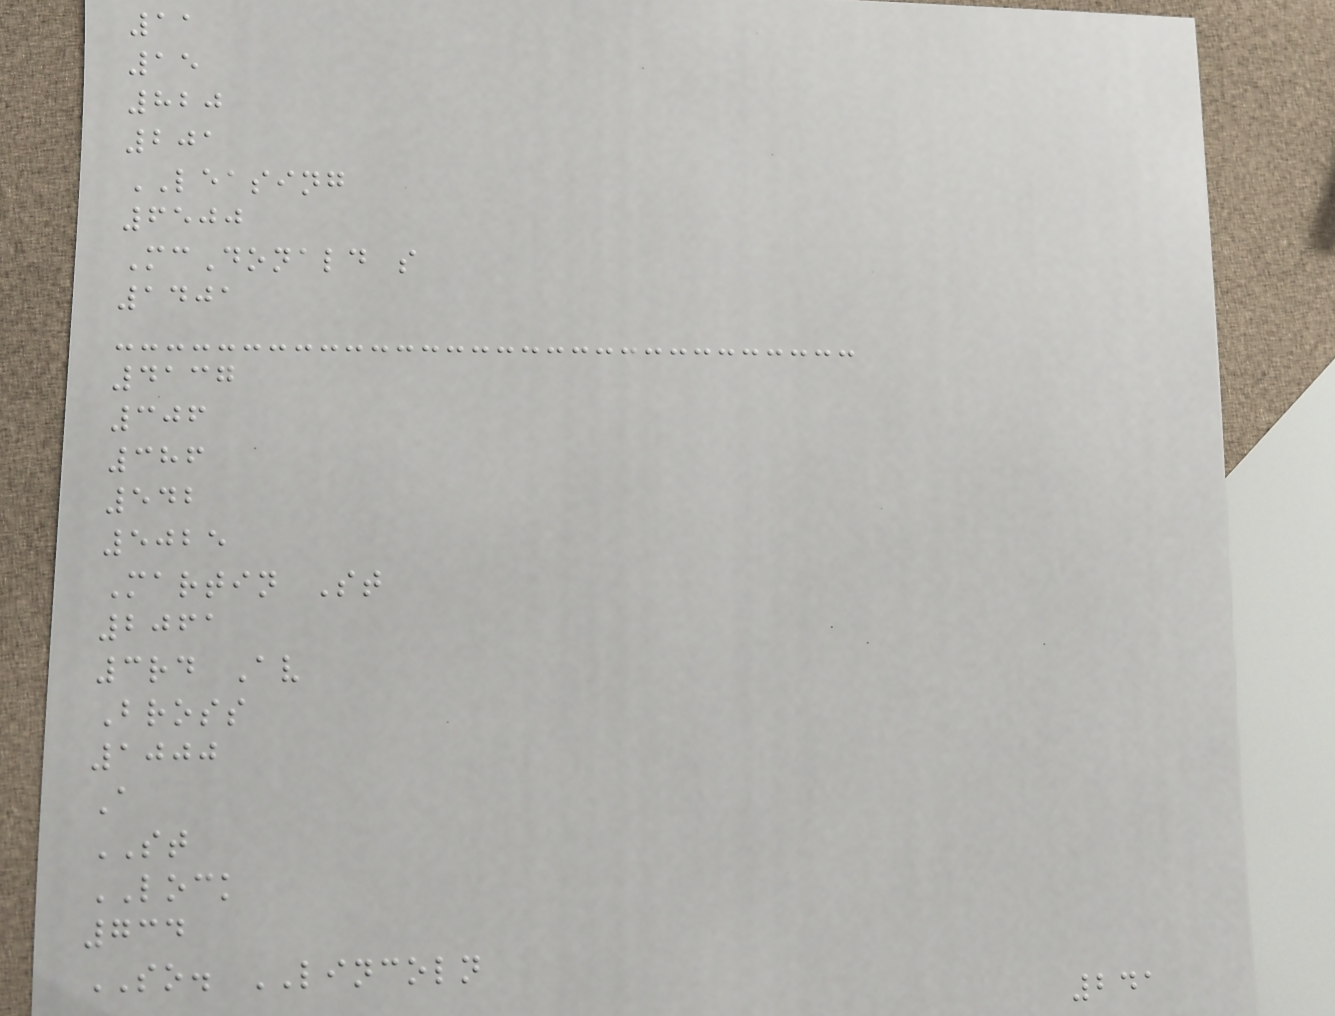11
15
820
201
LEASING
6500
McDonald s
1401
4137
306
386
542
5025
Martin St
2061
3rd Av
Bross
1000
A
ST
LOCK
734
SO. LINCOLN
241
